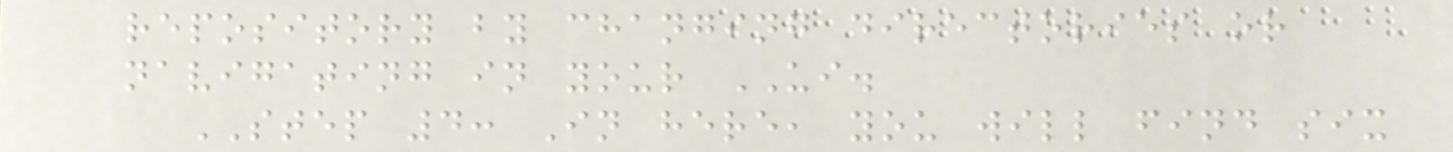repository by changing directories or
navigating in your UI.
STEP 4: In here, you will find six
